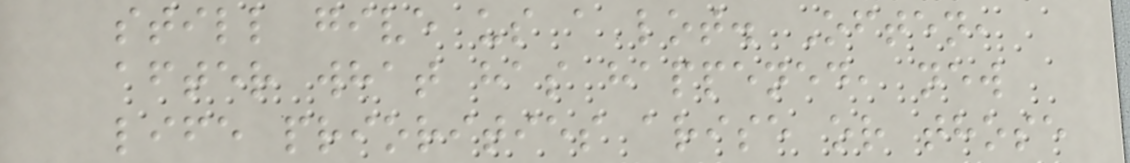still give us a lot. Often,
after what has happened, new
life priorities arise or those
